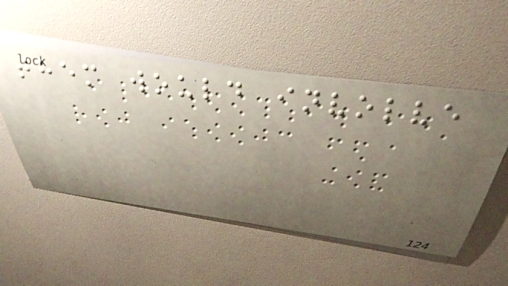them would involve
